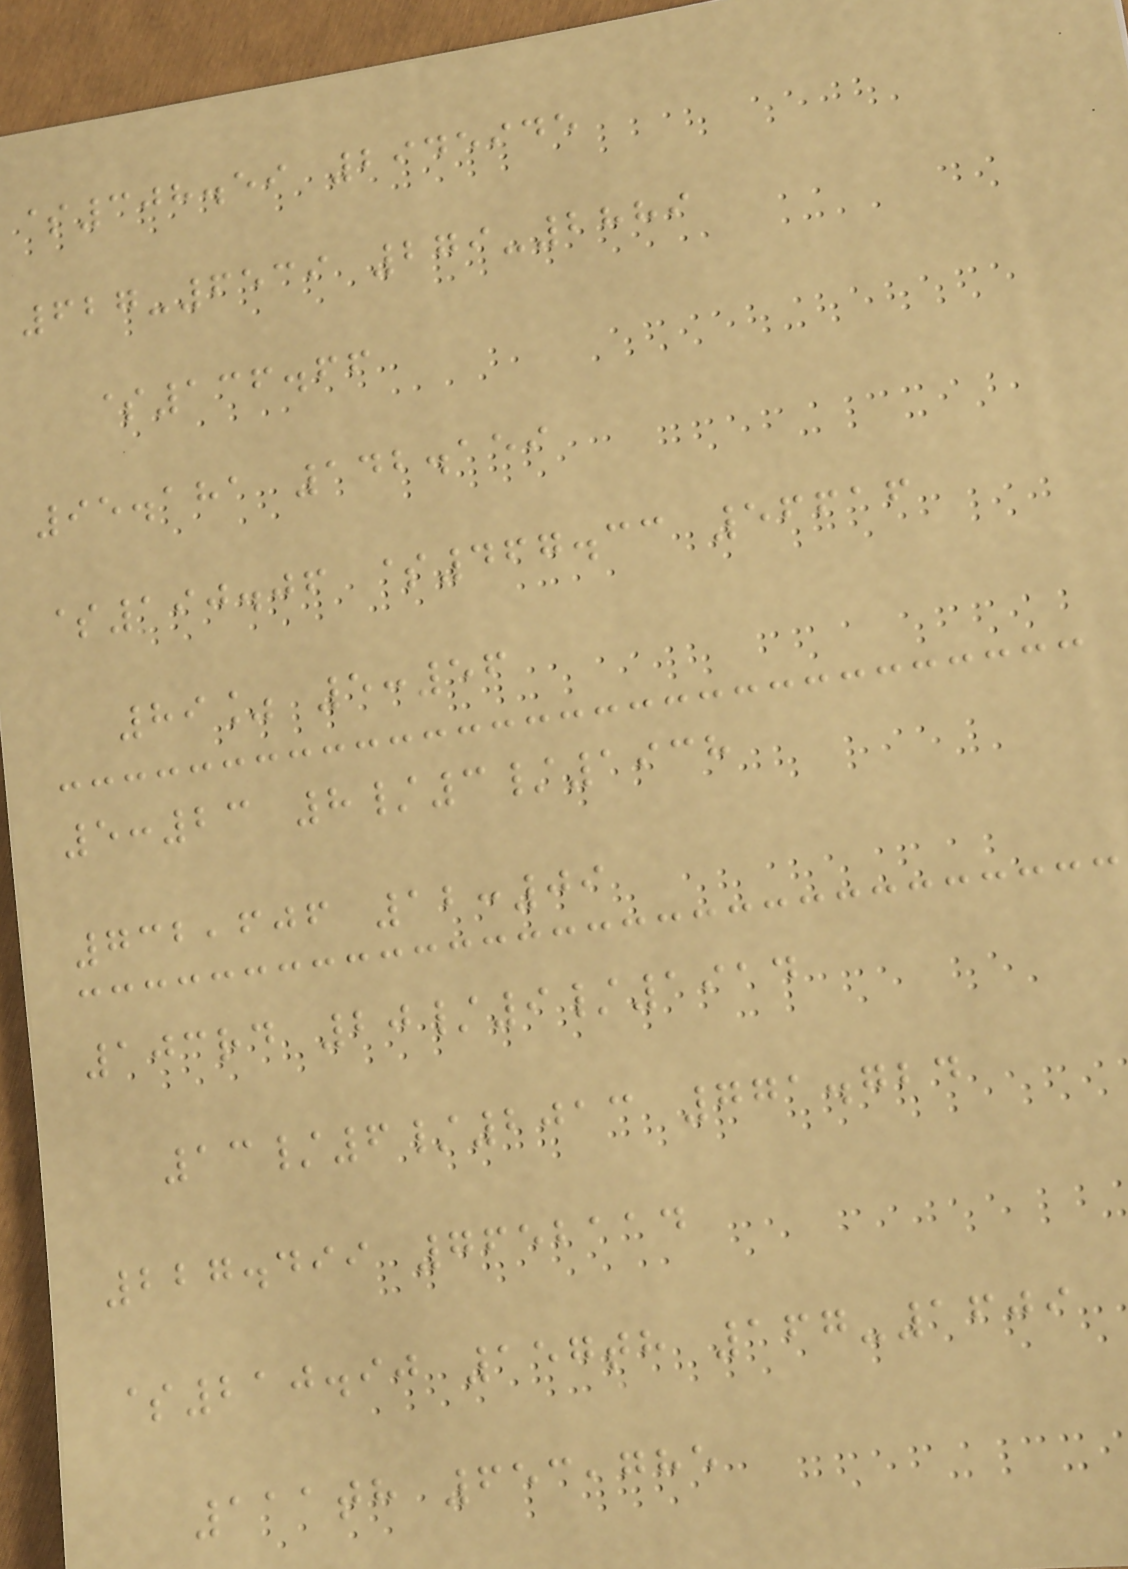$308.59 2945945
627-6539 279-2889
$136.66
95.181 142.159
$190.06 $467.33 56616
89% 5:56
5:23 8/3/1938
732,606 12:09
103rd 20/9/1914
13/6/2013 771.724
227.499 7652114
$210.90 157th 167-1609
111th 653,785
